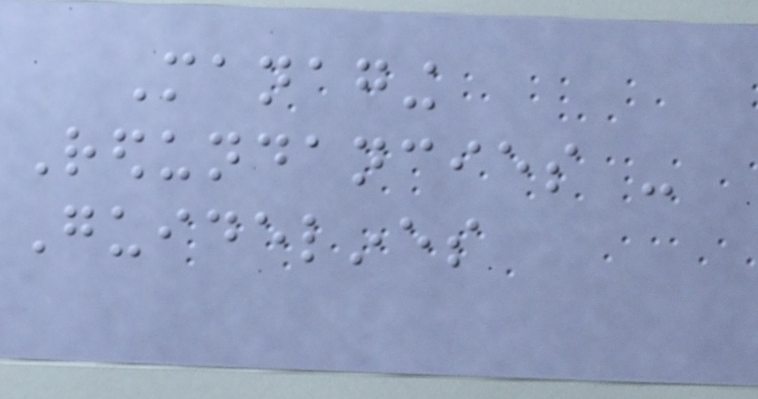Managing
Redundancies -
Guidelines
